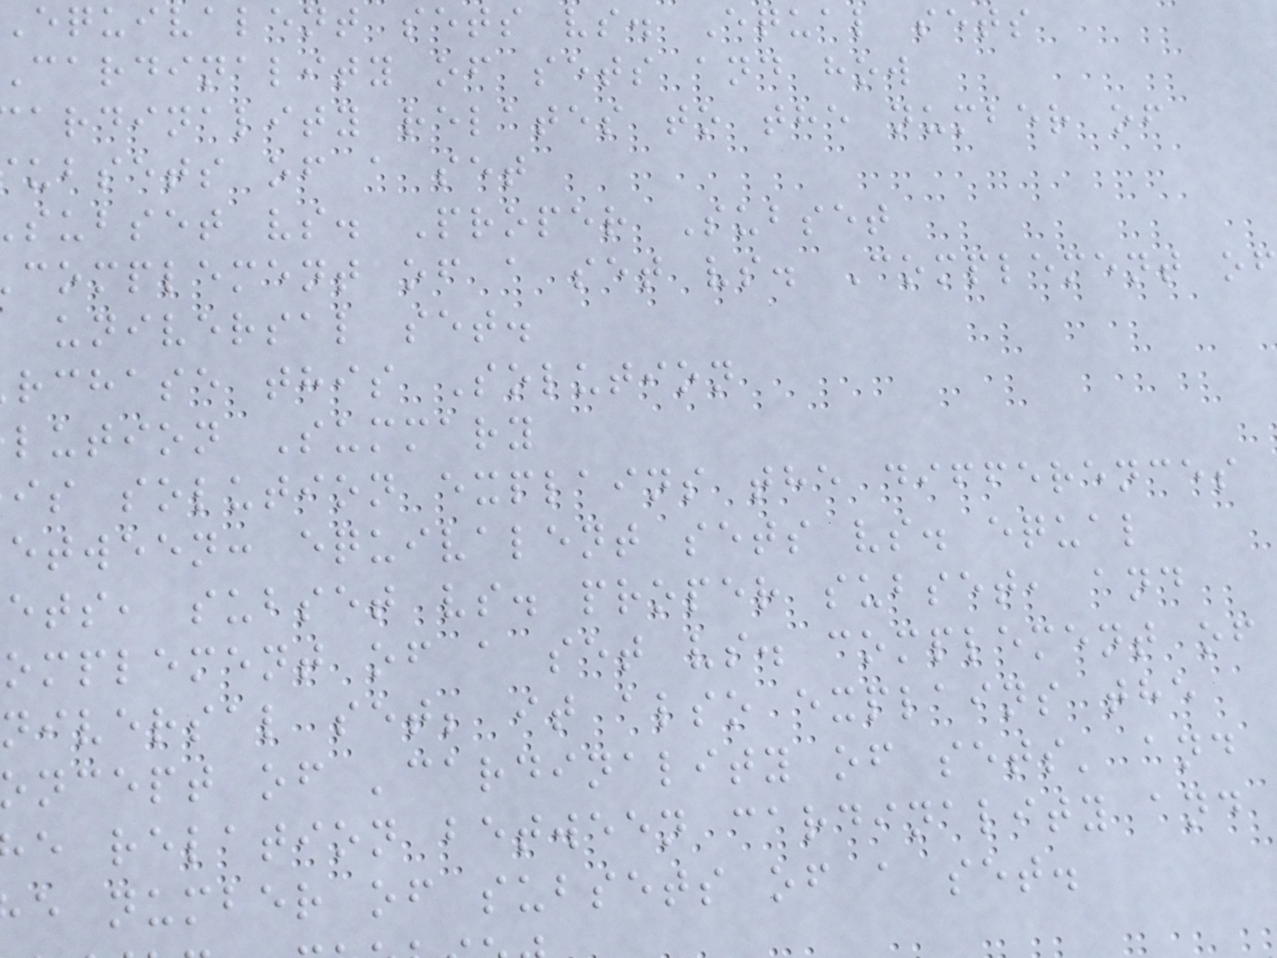equivalent sets vs. Equal sets
cardinality of sets and how
ardinality relates to the number of
ubsets of a set
subset vs. Proper Subset
complement of a set vs. Complement o
universal set.
rchase this Solution
lution Summary
is solution explains the differences
etween: equivalent sets vs. equal
ets, subset vs. proper subset, and
omplement of a set vs. complement of
niversal set; it also explains the
ncept of 'cardinality of sets' and
e relation between cardinality and
e number of subsets of a set.
